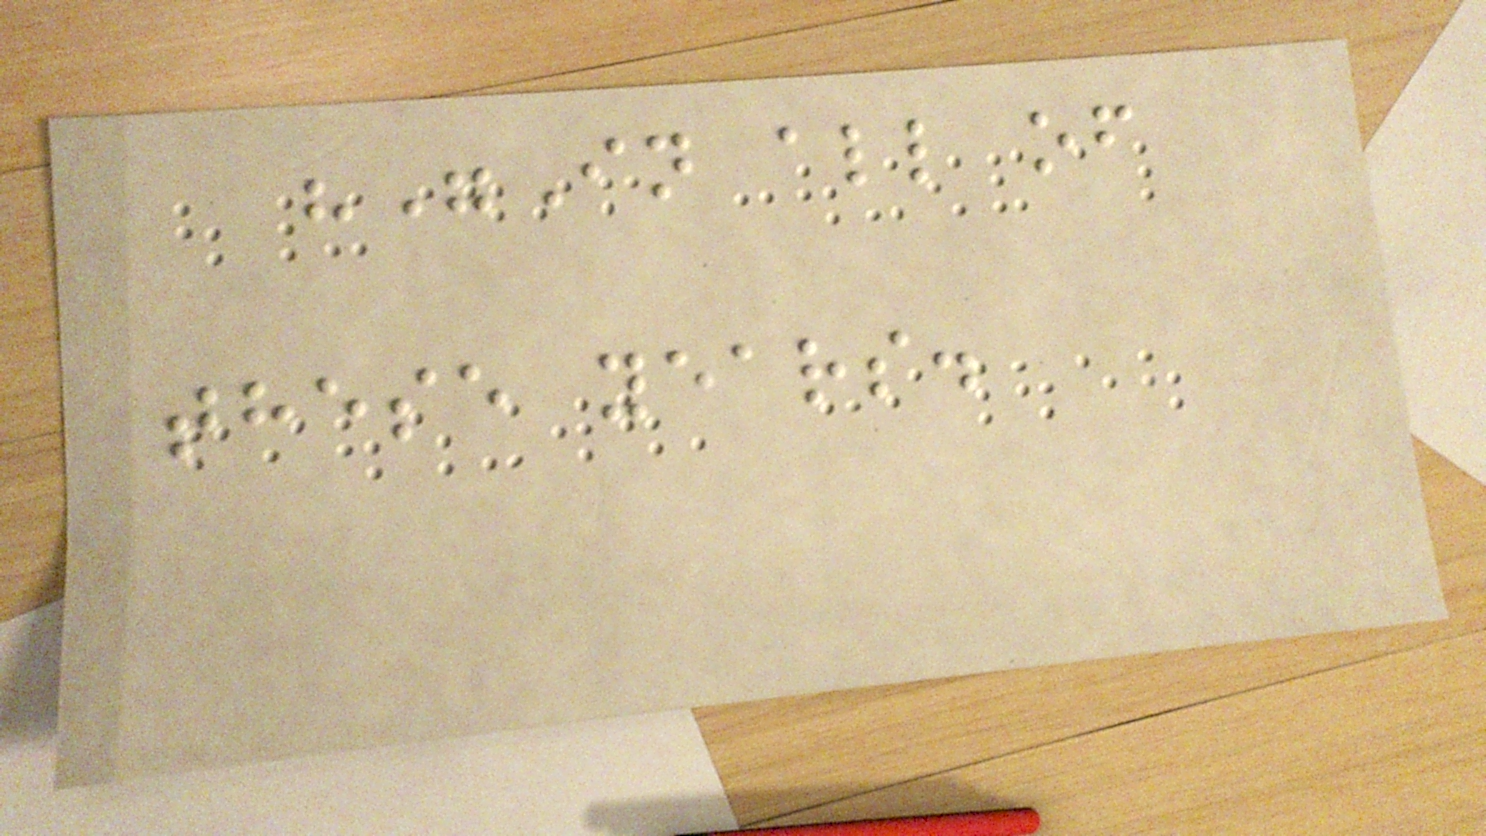""In all of
these years.
